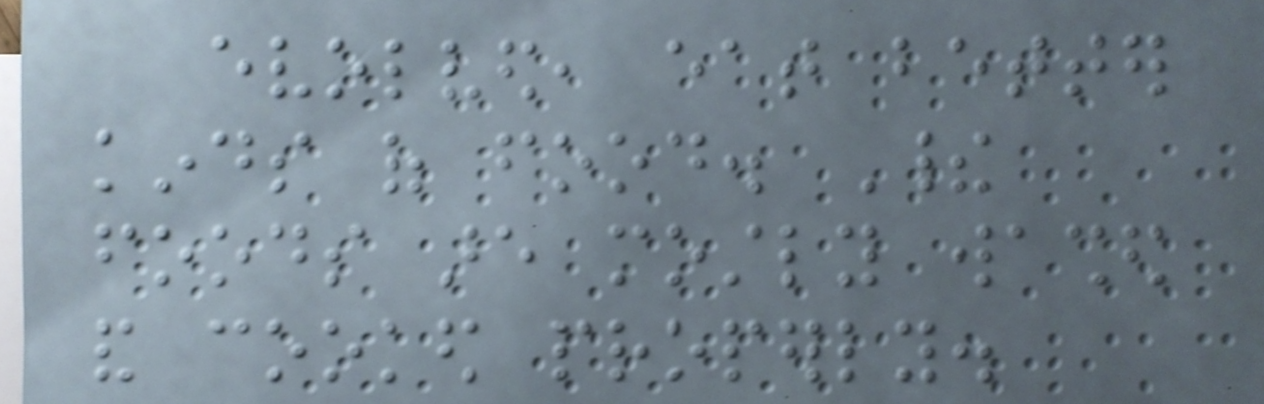evolved, eat better
kinds of food. Their
foods are mostly washed
and cooked properly.
